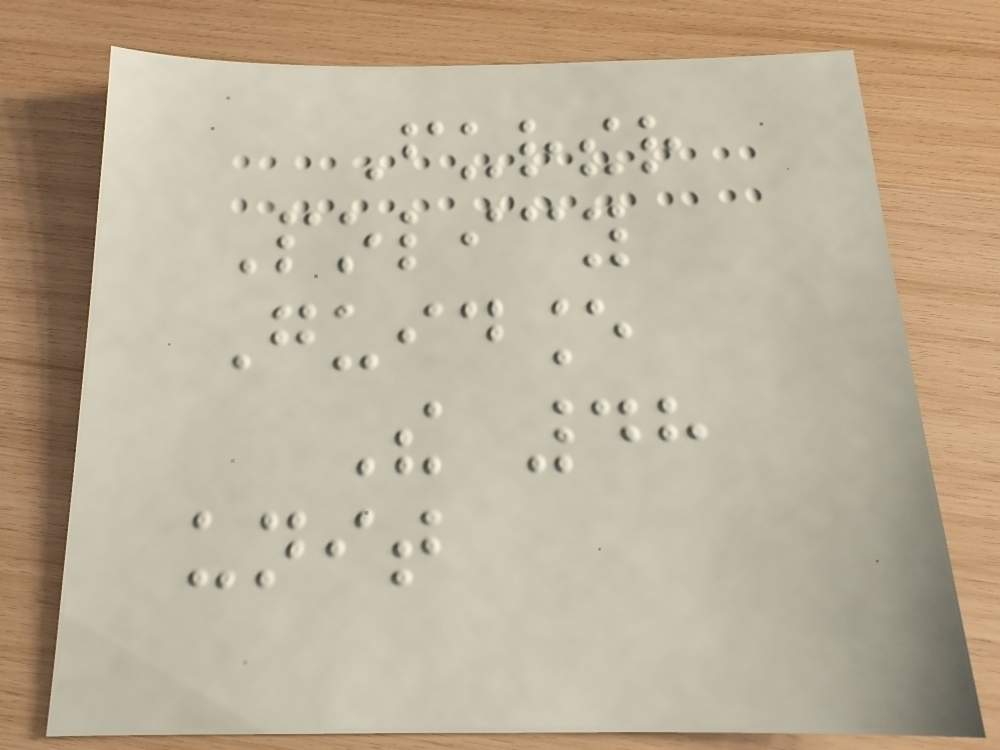Further
Policy
Guidance
The 48
unit
